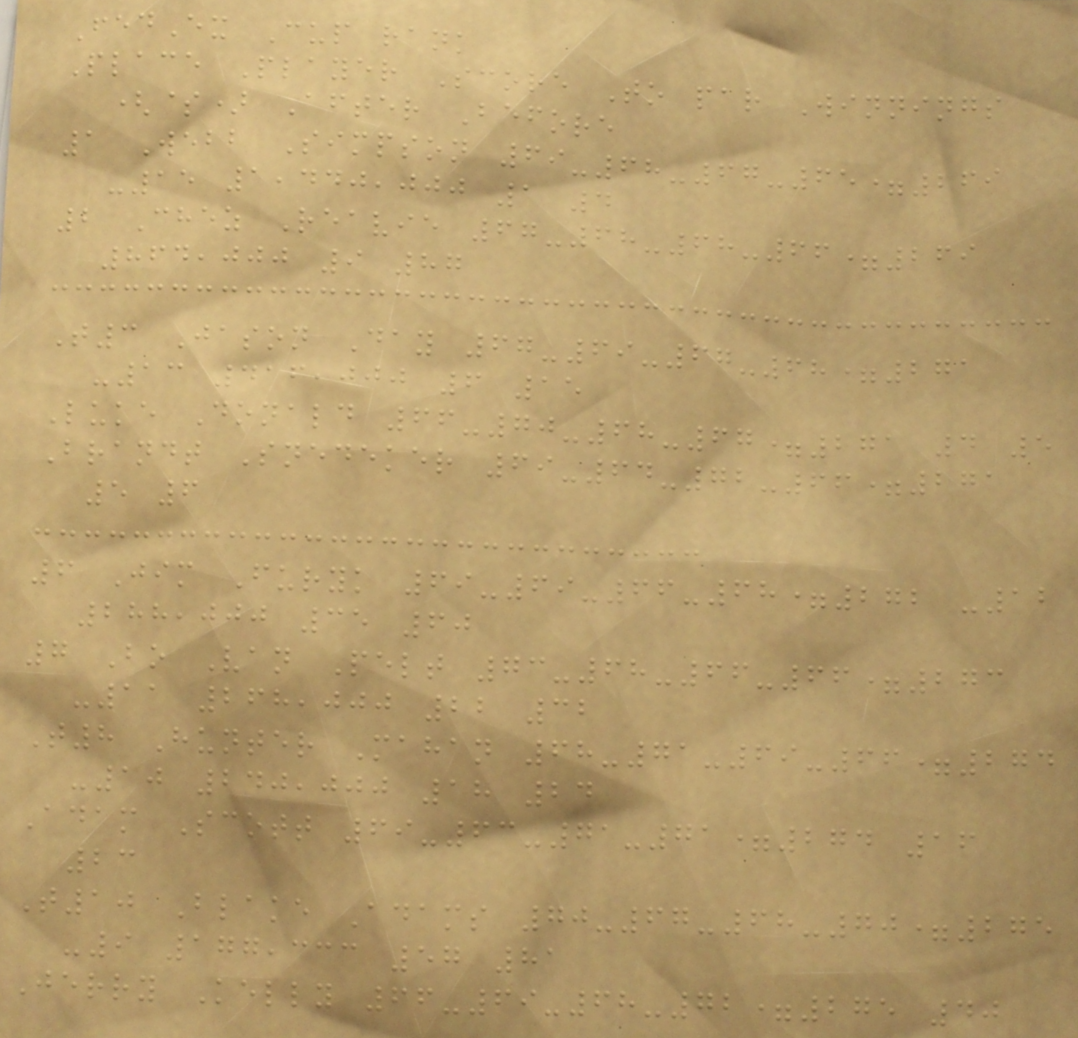FedEx Cup rank
Place Player Score To par Winnings
($) After Before
1 Webb Simpson 69-68-67-65=269
-15 1,440,000 1 4
2 Chez Reavie 67-68-68-66=269
864,000 9 87
T3 Jason Day 67-69-67-68=271
-13 416,000 6 15
Luke Donald 66-70-68-67=271 4 5
Brandt Snedeker 69-64-72-66=271
5 6
6 Jim Furyk 69-69-66-68=272 -12
288,000 35 60
7 Bo Van Pelt 73-68-66-66=273
-11 268,000 22 32
T8 Hunter Mahan 68-71-69-66=274
-10 240,000 18 24
Adam Scott 69-63-71-71=274 16
23
T10 Blake Adams 70-67-68-70=275
-9 177,333 57 81
Jerry Kelly 66-69-68-72=275 40
